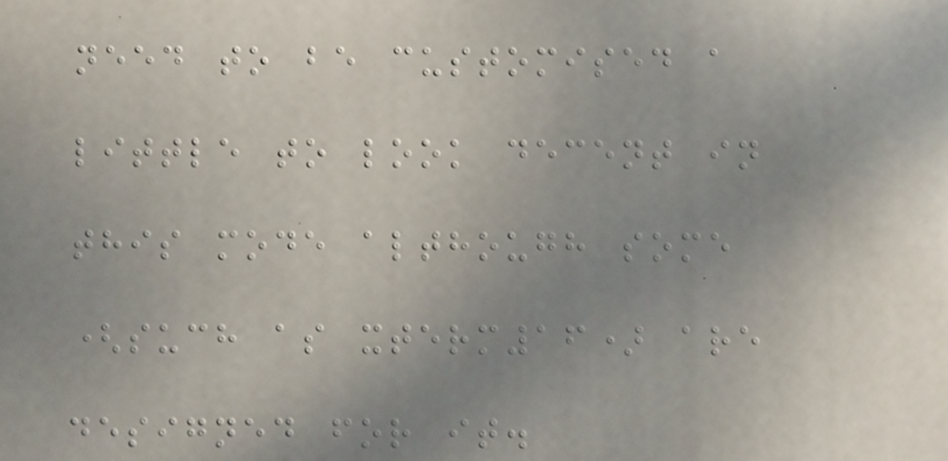need to be customised a
little to look decent in
this mode although some
(such as xterm16) are
designed for it.
